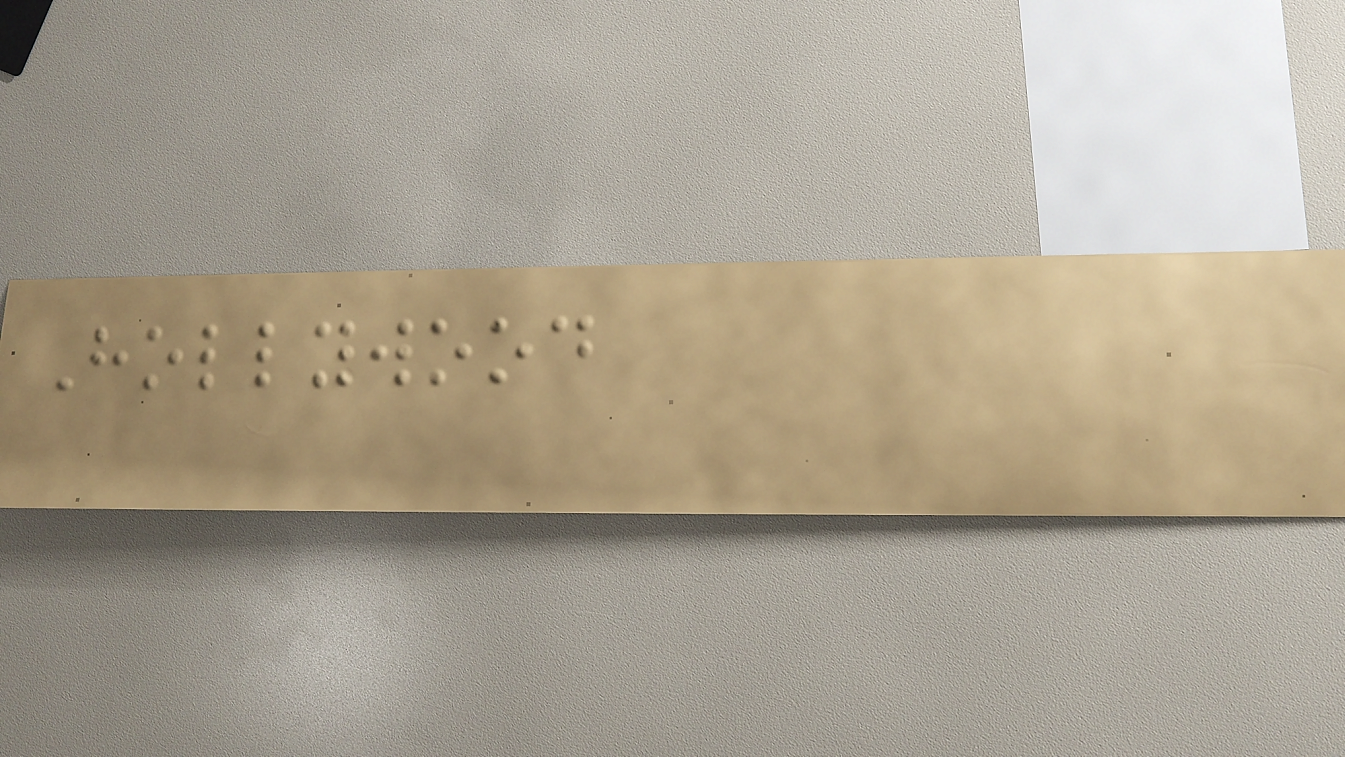Hollywood
